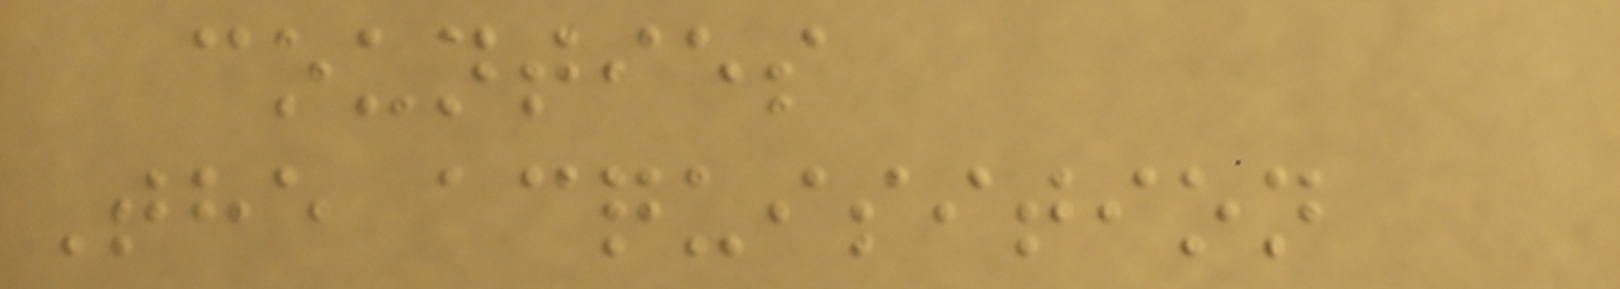counties
The acquisition
